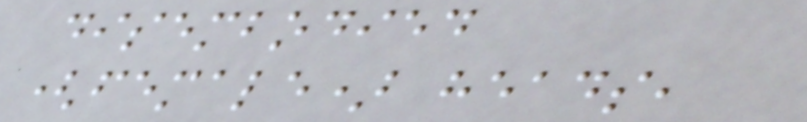disembodied
(female) heads,
